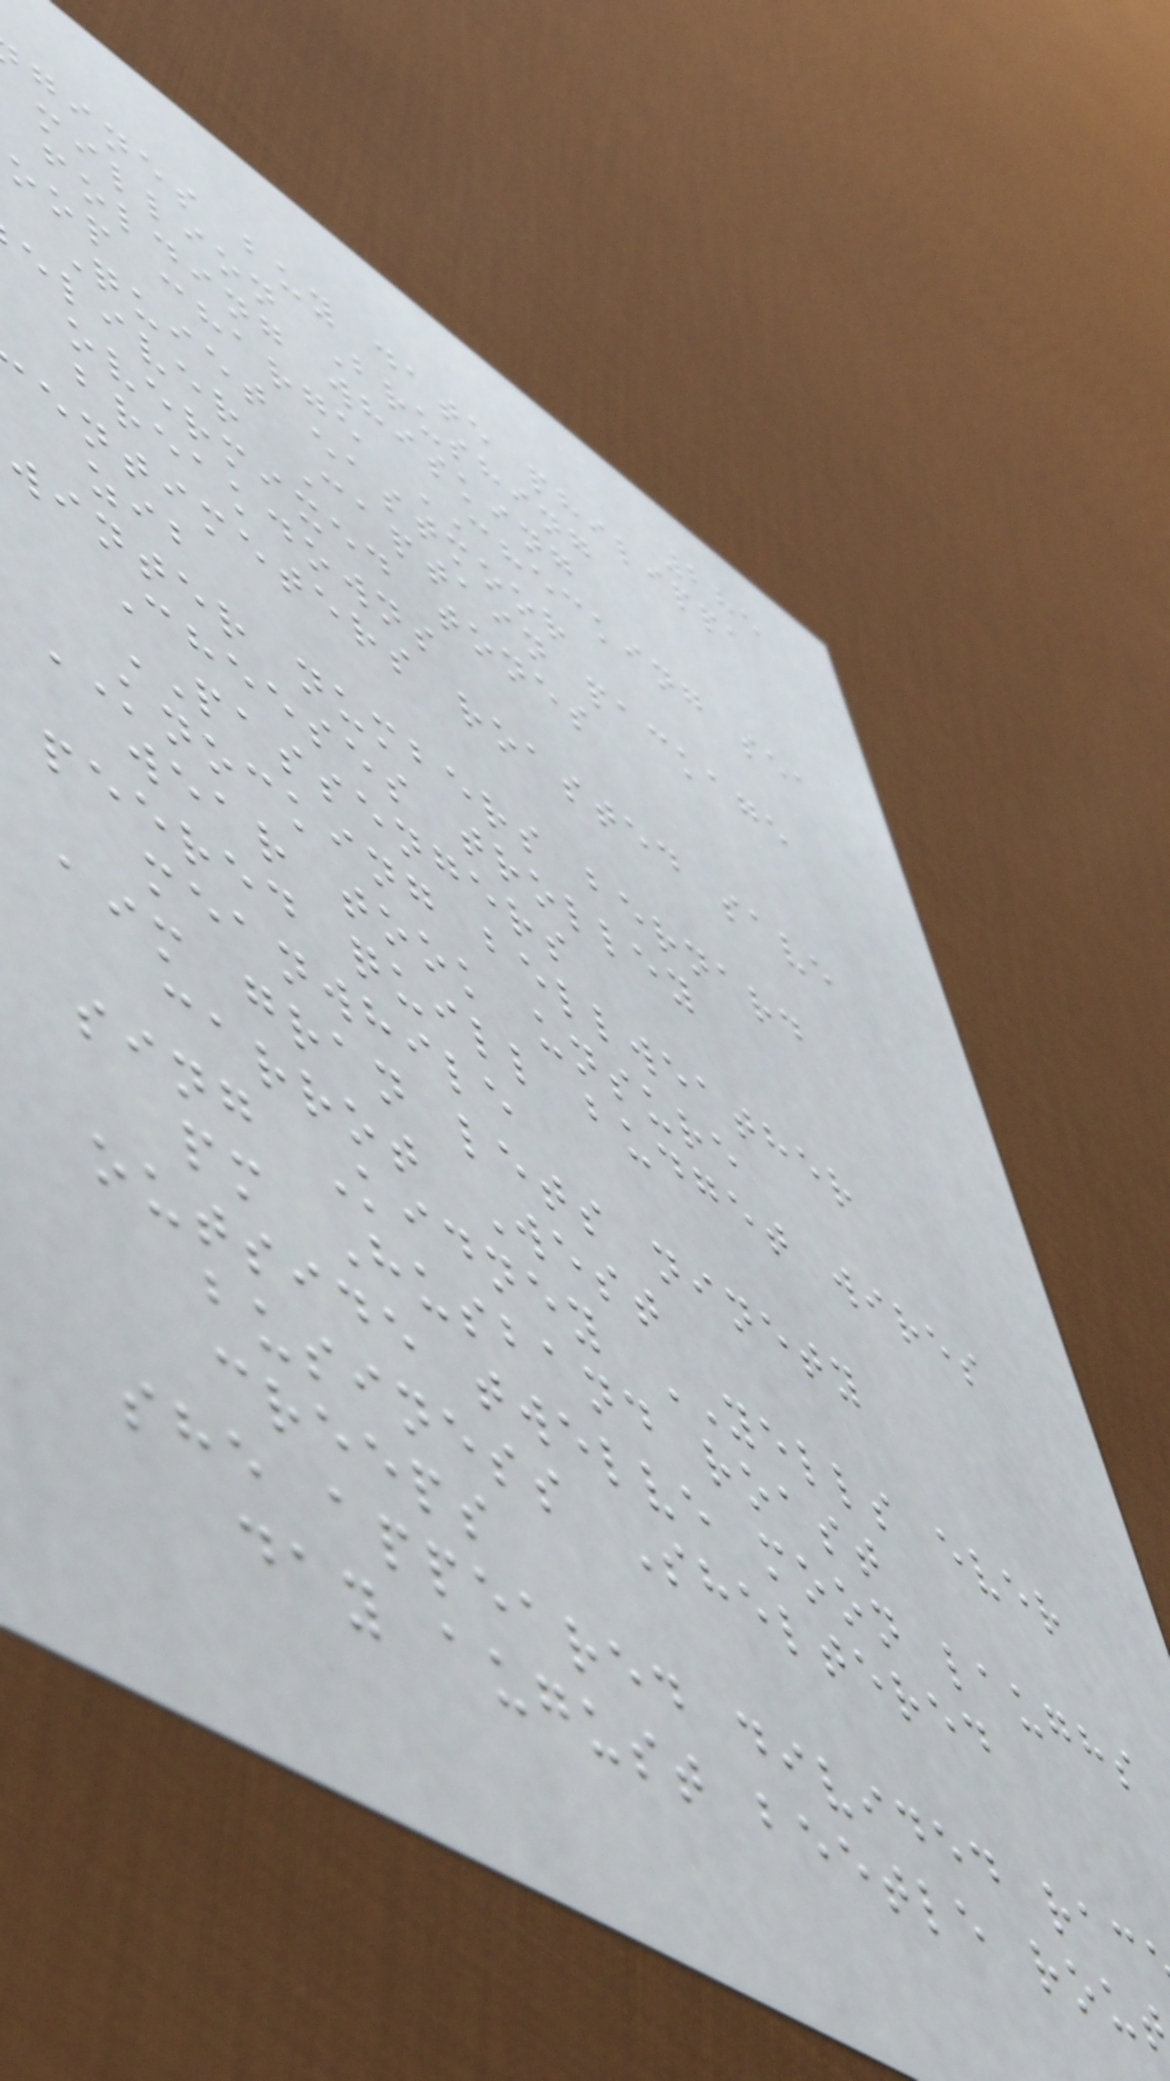285
gines buy date philippa
million Brushing
folding whisking
oop charge CHECKING sea
Quiet eastmoor
eliver Captain package
overmixed tones
breakdowns
entimeters roasted save
zib
winter numbers bernard
Cheeses trolley
PASSENGERS
KNOCKING bellweather
wear took unsure
peered quill budget wires
meanwhile
aim gran lets ninety
carrot West
sing Kidney YELLS ever
pm Husband roast
outside twelve moon laughs
business Sheltered
creeps
she appeared divided rac
day august beetle rou
